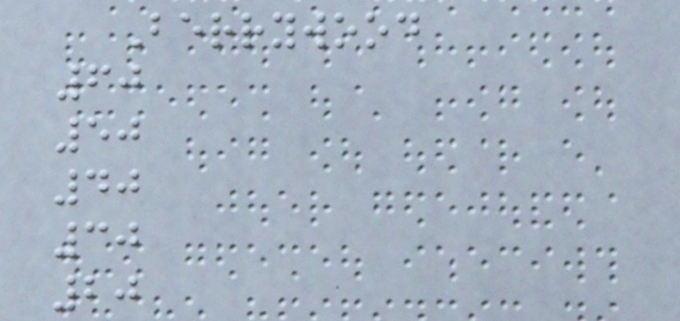Berrywood
60
50
40
30
20
